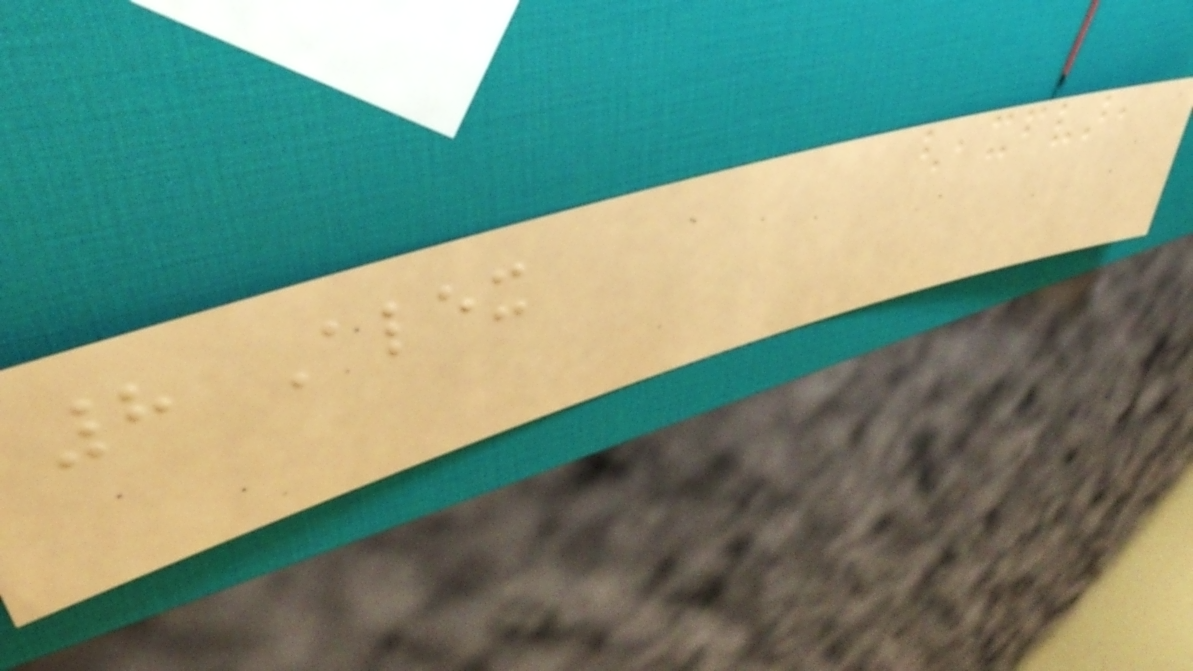8 Alex
